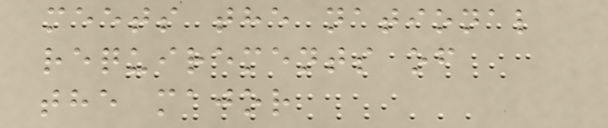meets the national
requirements of
the major
